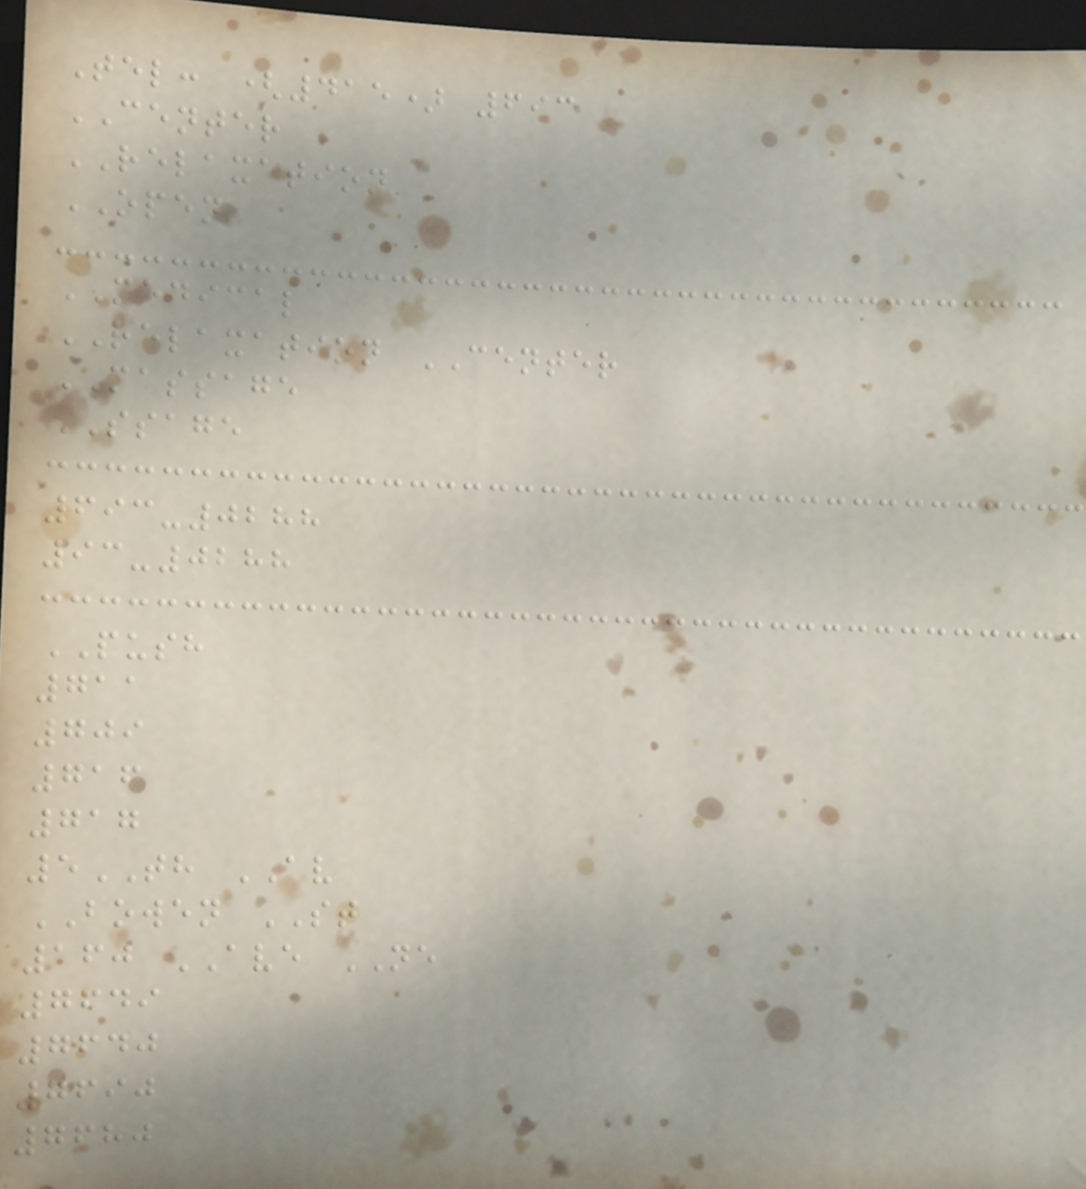Tel: (415) 693
CENTER
RELAXATION
OPEN
MEDICAL
RELAXATION CENTER
MASSAGE
SSAGE
693-0288
93-0288
PUSH
711
709
716
717
5TH AV
BOWEN ST
160 AVE NE
7649
7640
7690
7680
